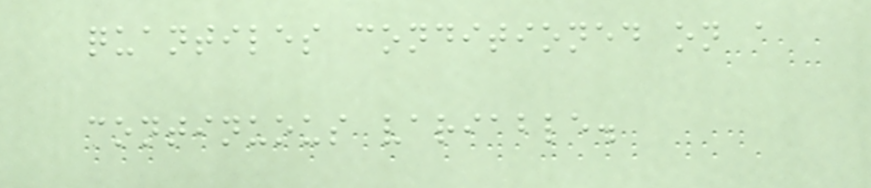quantiles conditioned on a
continuous variable.
